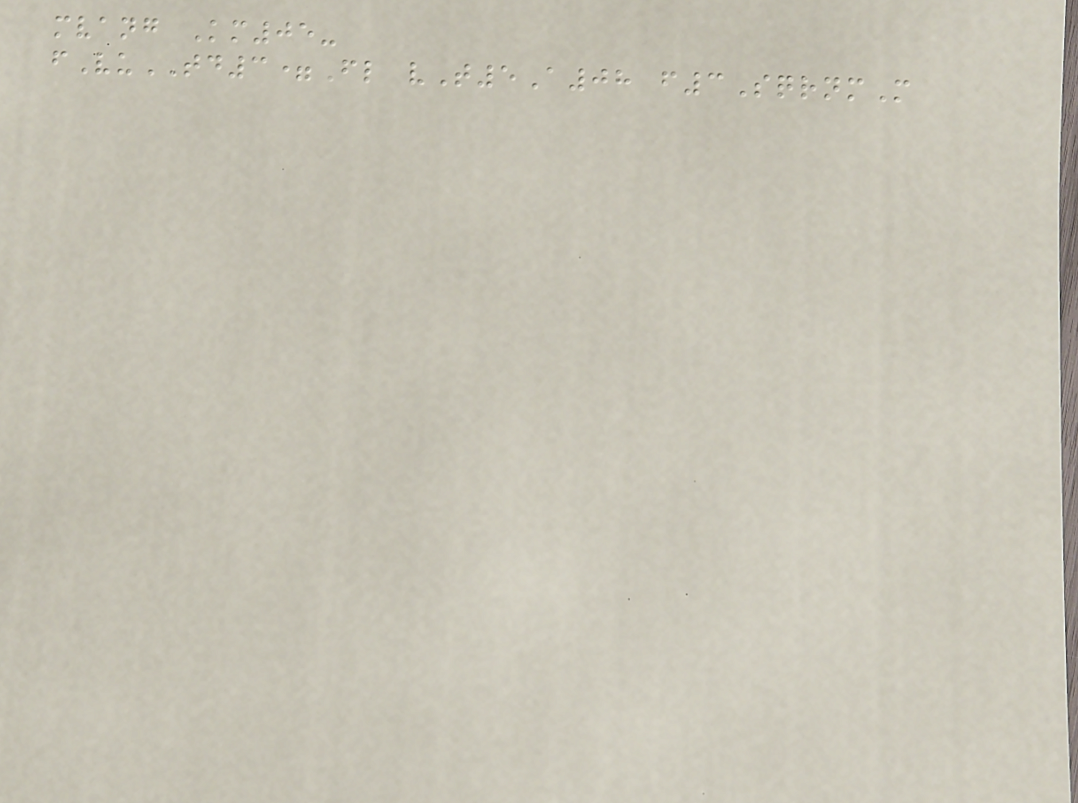mvang Km05-
fVuTD3=Fl vT5A08 f3SqrnmM
